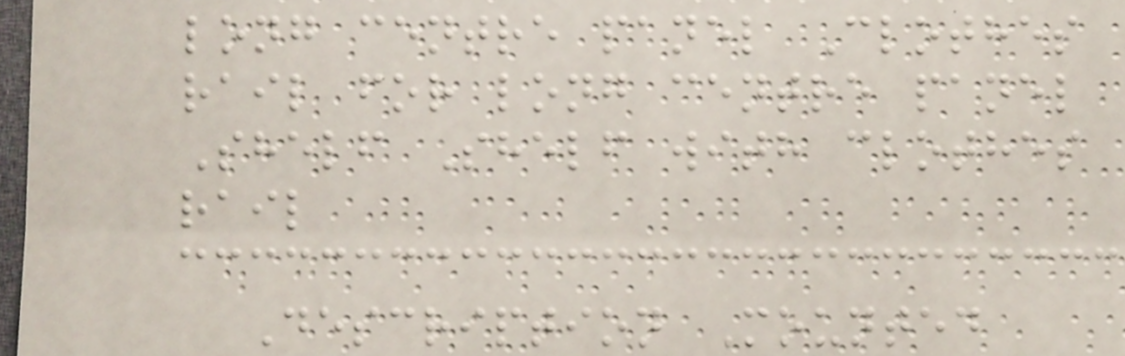long centre panel Clothes
rail for long centre panel
Shelf Shelf with clothes
rail
Description Mounted
